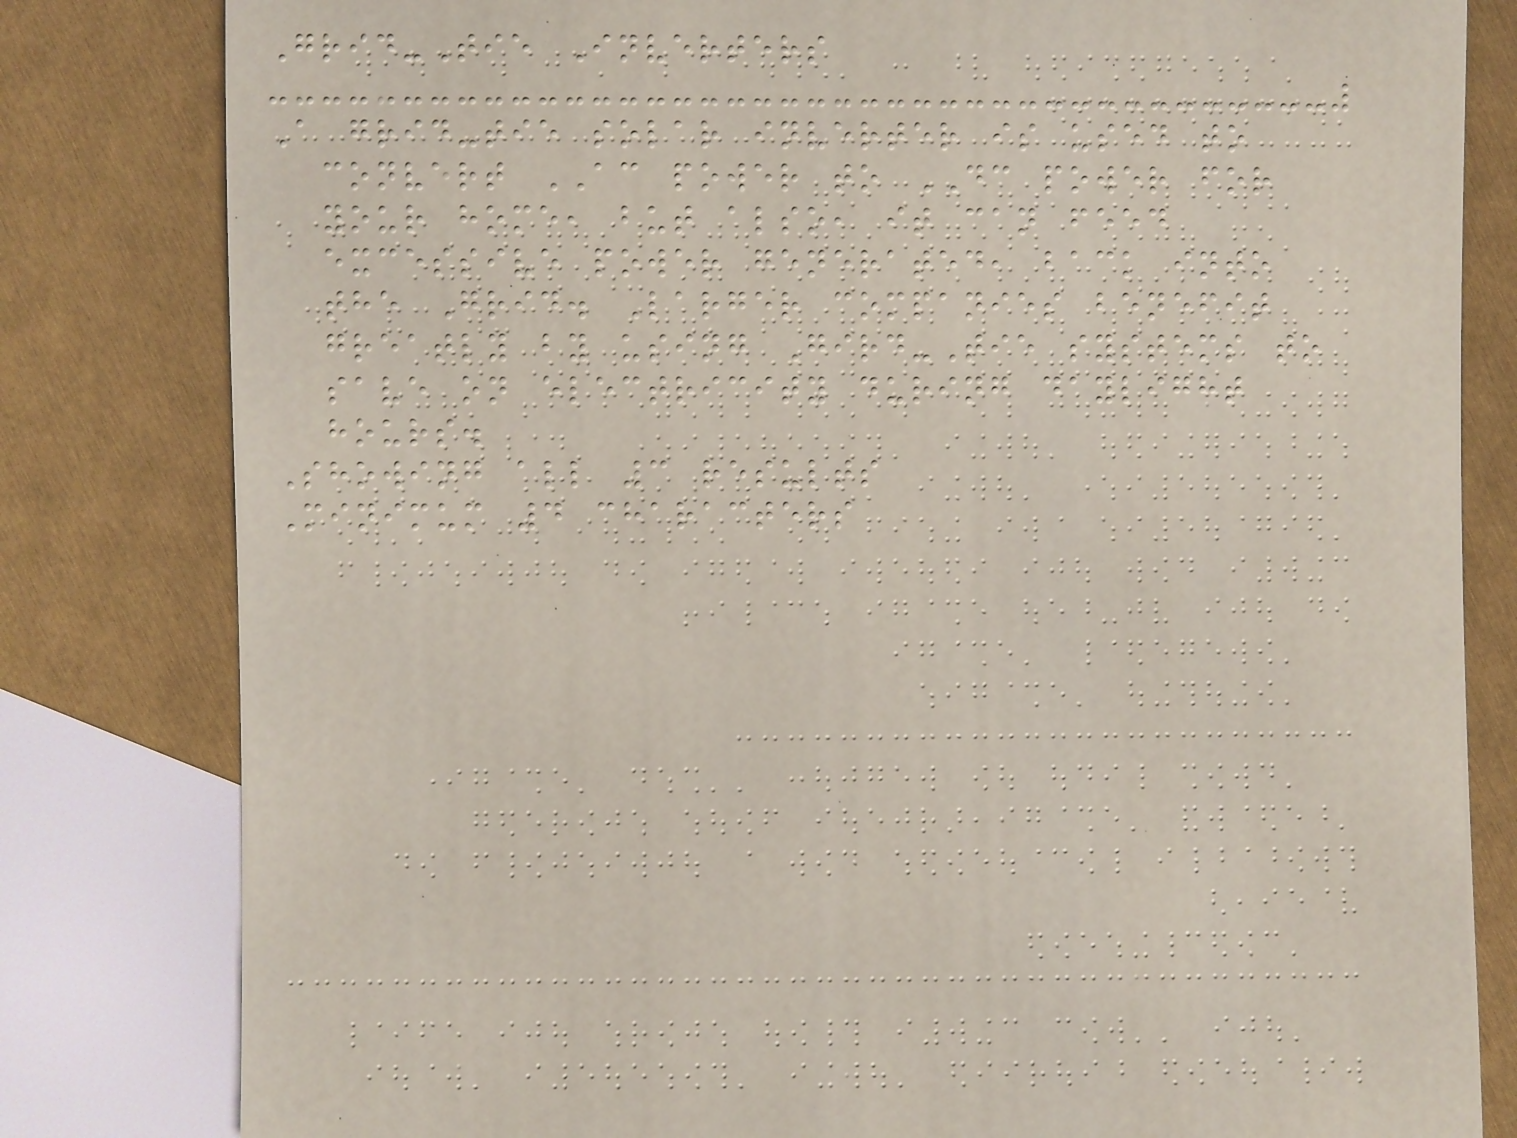Grid-Tie Inverters
A grid-tie solar inverter is used to
convert AC power to DC power for
your home, but also, it can feed
excessive power generated, back into
the Grid. Larger companies benefit
greatly by using Gird-Tie systems to
save on electricity during daylight
hours.
Showing all 3 results
Minimum 4 characters
